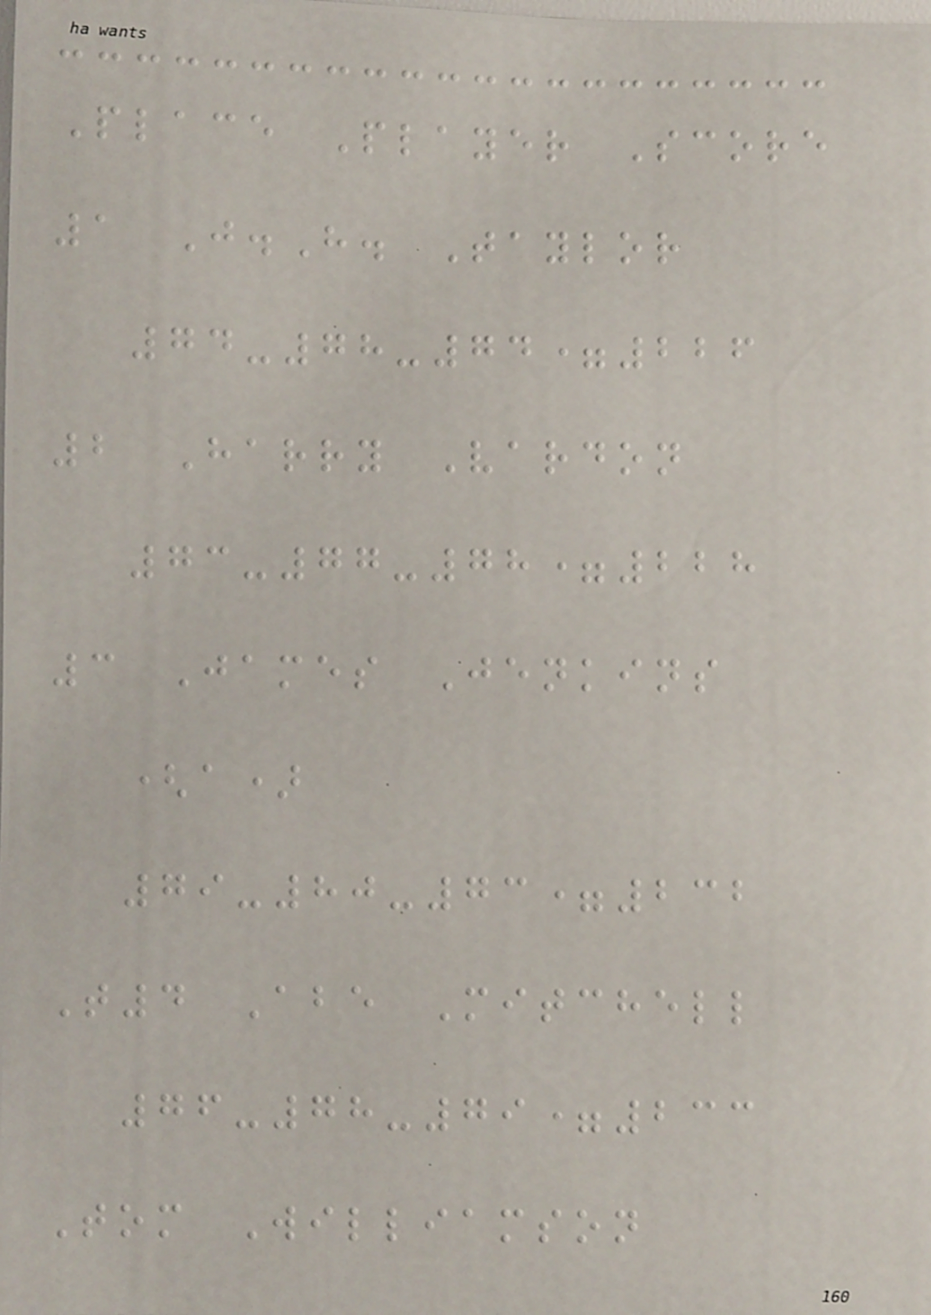Place Player Score
1 J.H. Taylor
74-78-74=226
2 Harry Vardon
73-77-78=228
3 James Jenkins
(a)
79-80-73=232
T4 Abe Mitchell
76-78-79=233
Tom Williamson
